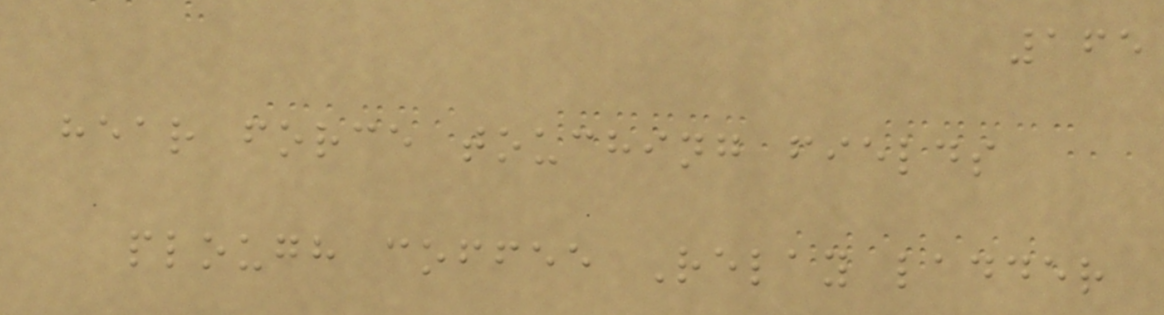165
hear force touching fields
plough coffee Relay ladder
